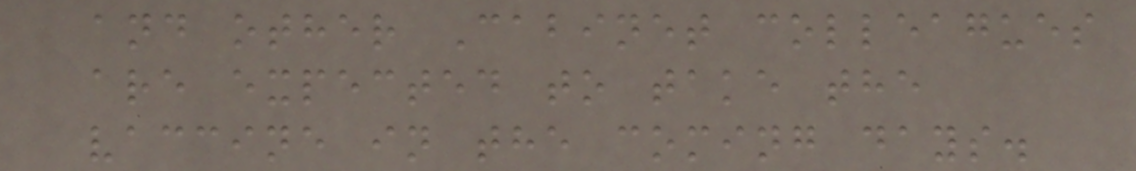and other Cabinet colleagues
are expected to take the
vaccine in the coming days.
